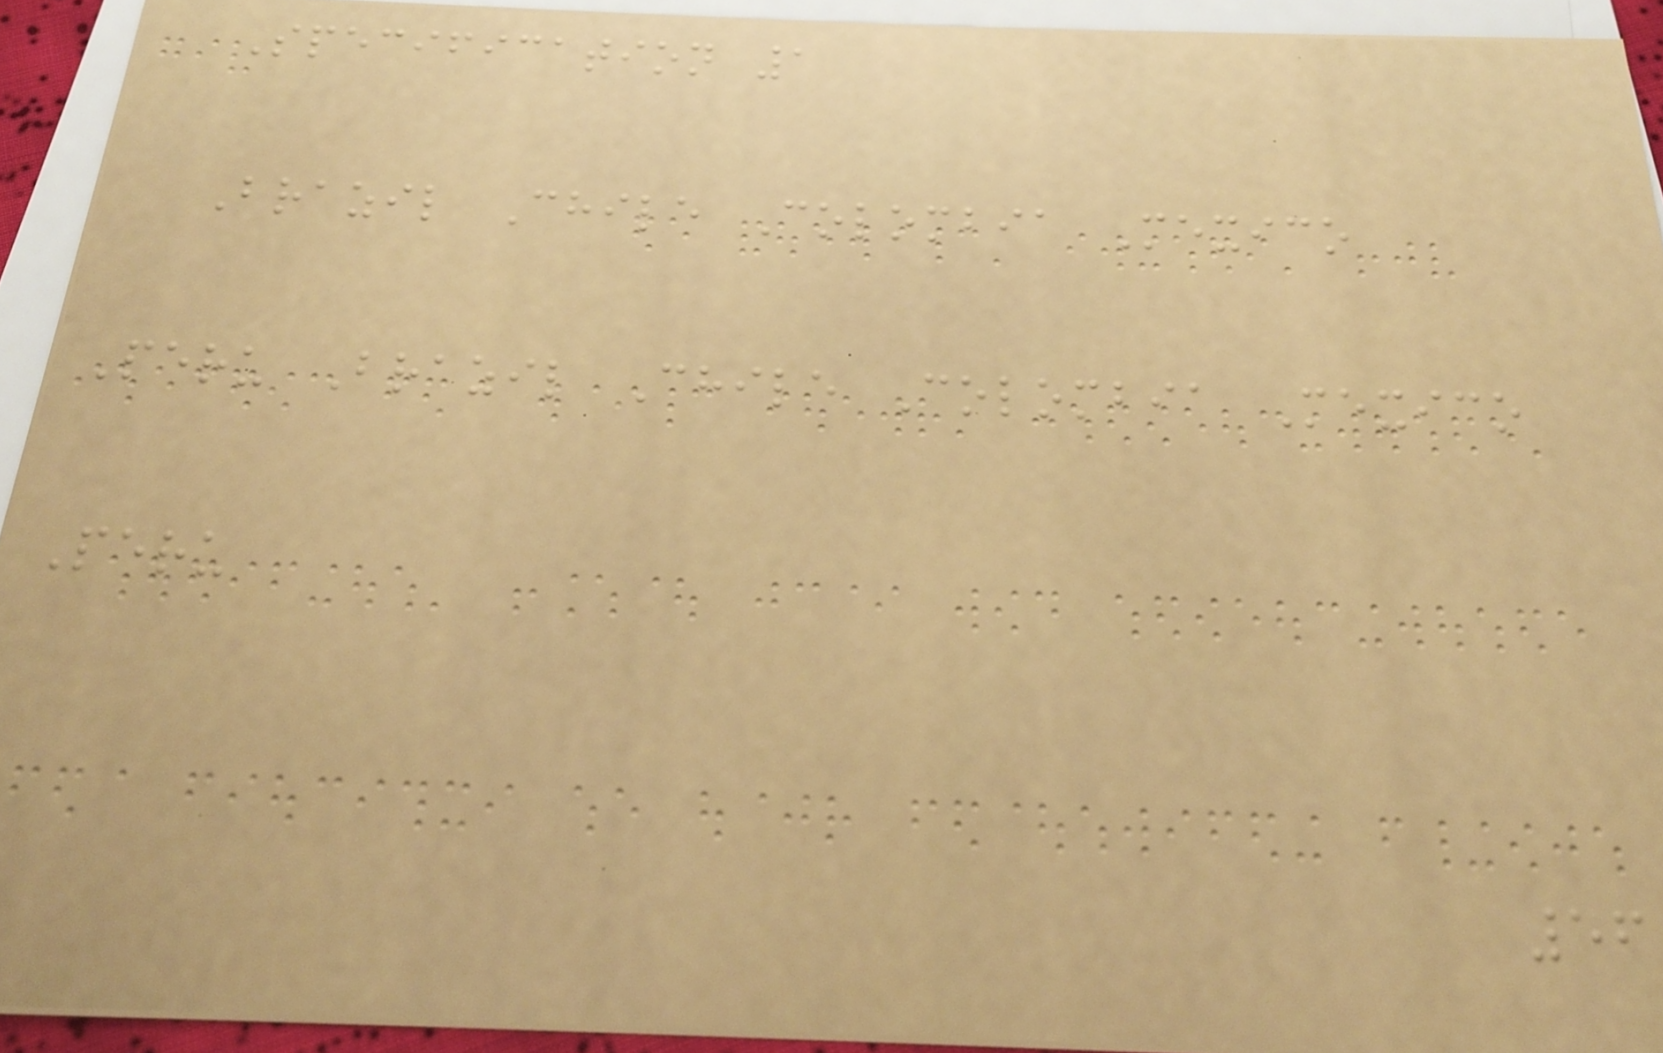Specification 1
Brazil Chile Colombia Mexico
Peru Brazil Chile Colombia Mexico
Peru
56
